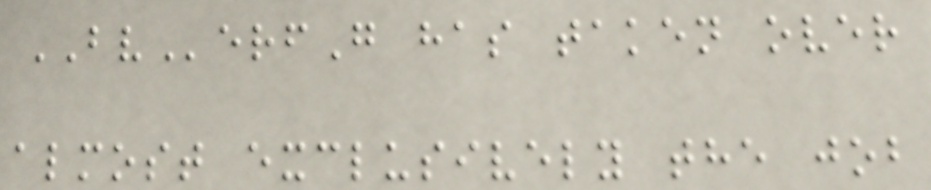BVerfG has taken over
almost exclusively the job
